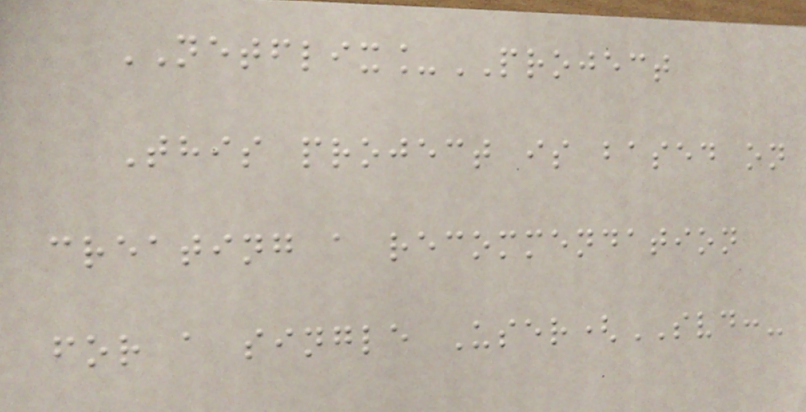NETFLIX_PROJECT
This project is based on
creating a recommendation
for a single User(SVD:-
